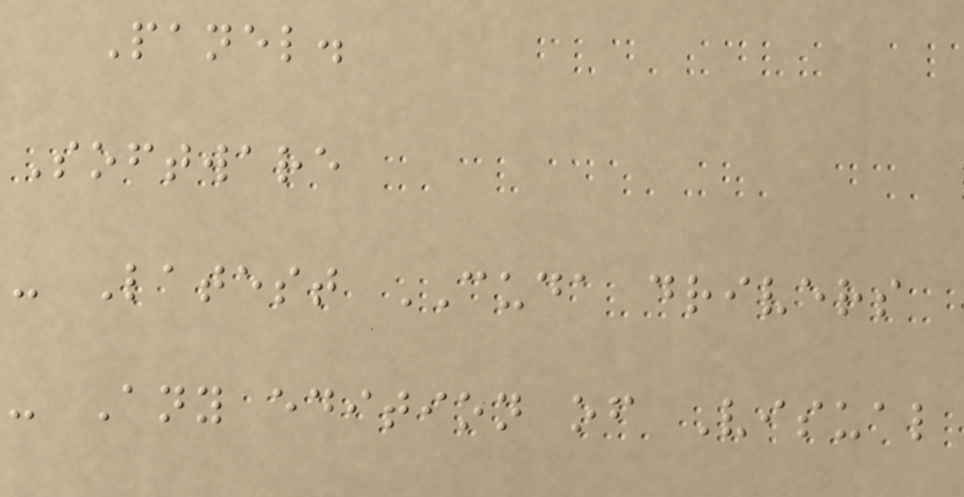Panel.
Software
- Latest CUDA drivers
- Any edition of Visual
